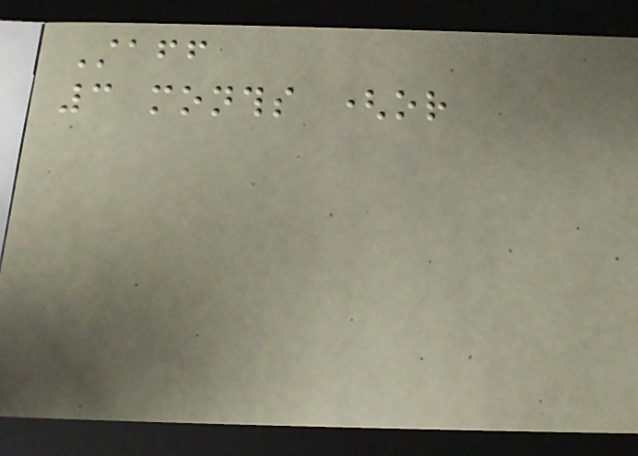Staff
3 months (or
